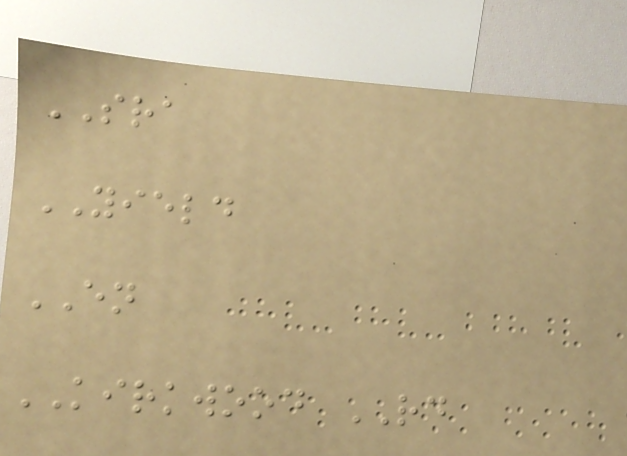SRA
YIELD
EN
KIRKWOOD RD
